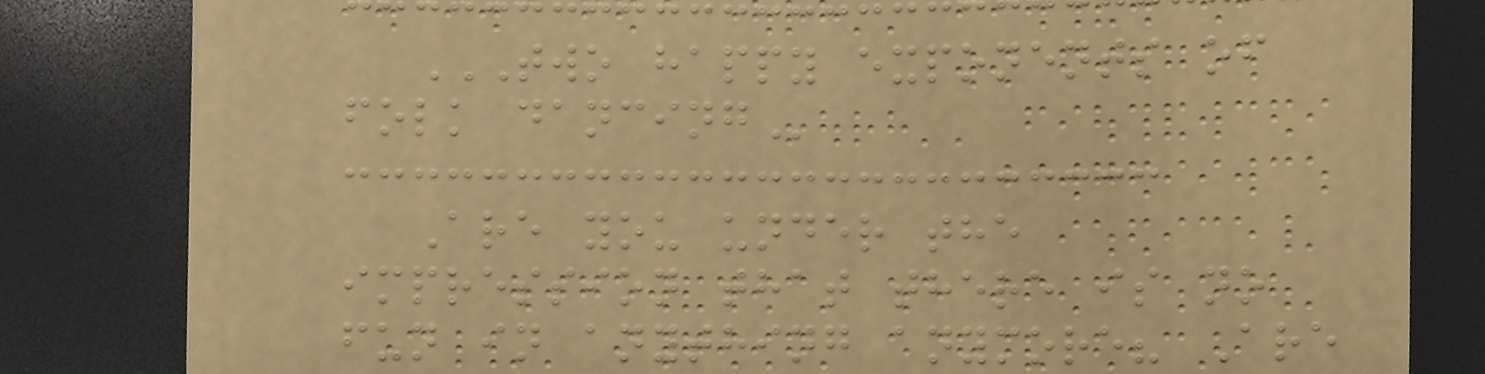TWO HAPPY EXPONENTS OF
FOLK DANCING
Are you under the
impression that there is no
fun in anything anymore? Are
